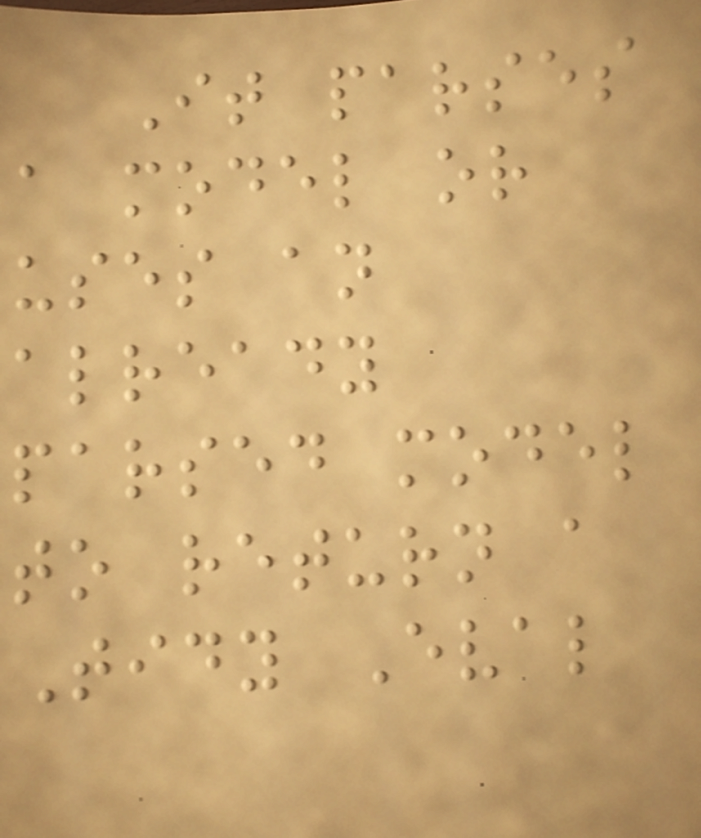It parses
a model or
uses an
already
parsed model
to return a
Tidy Eval
